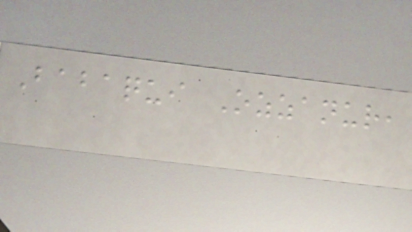Babaqui Ozzanur,
